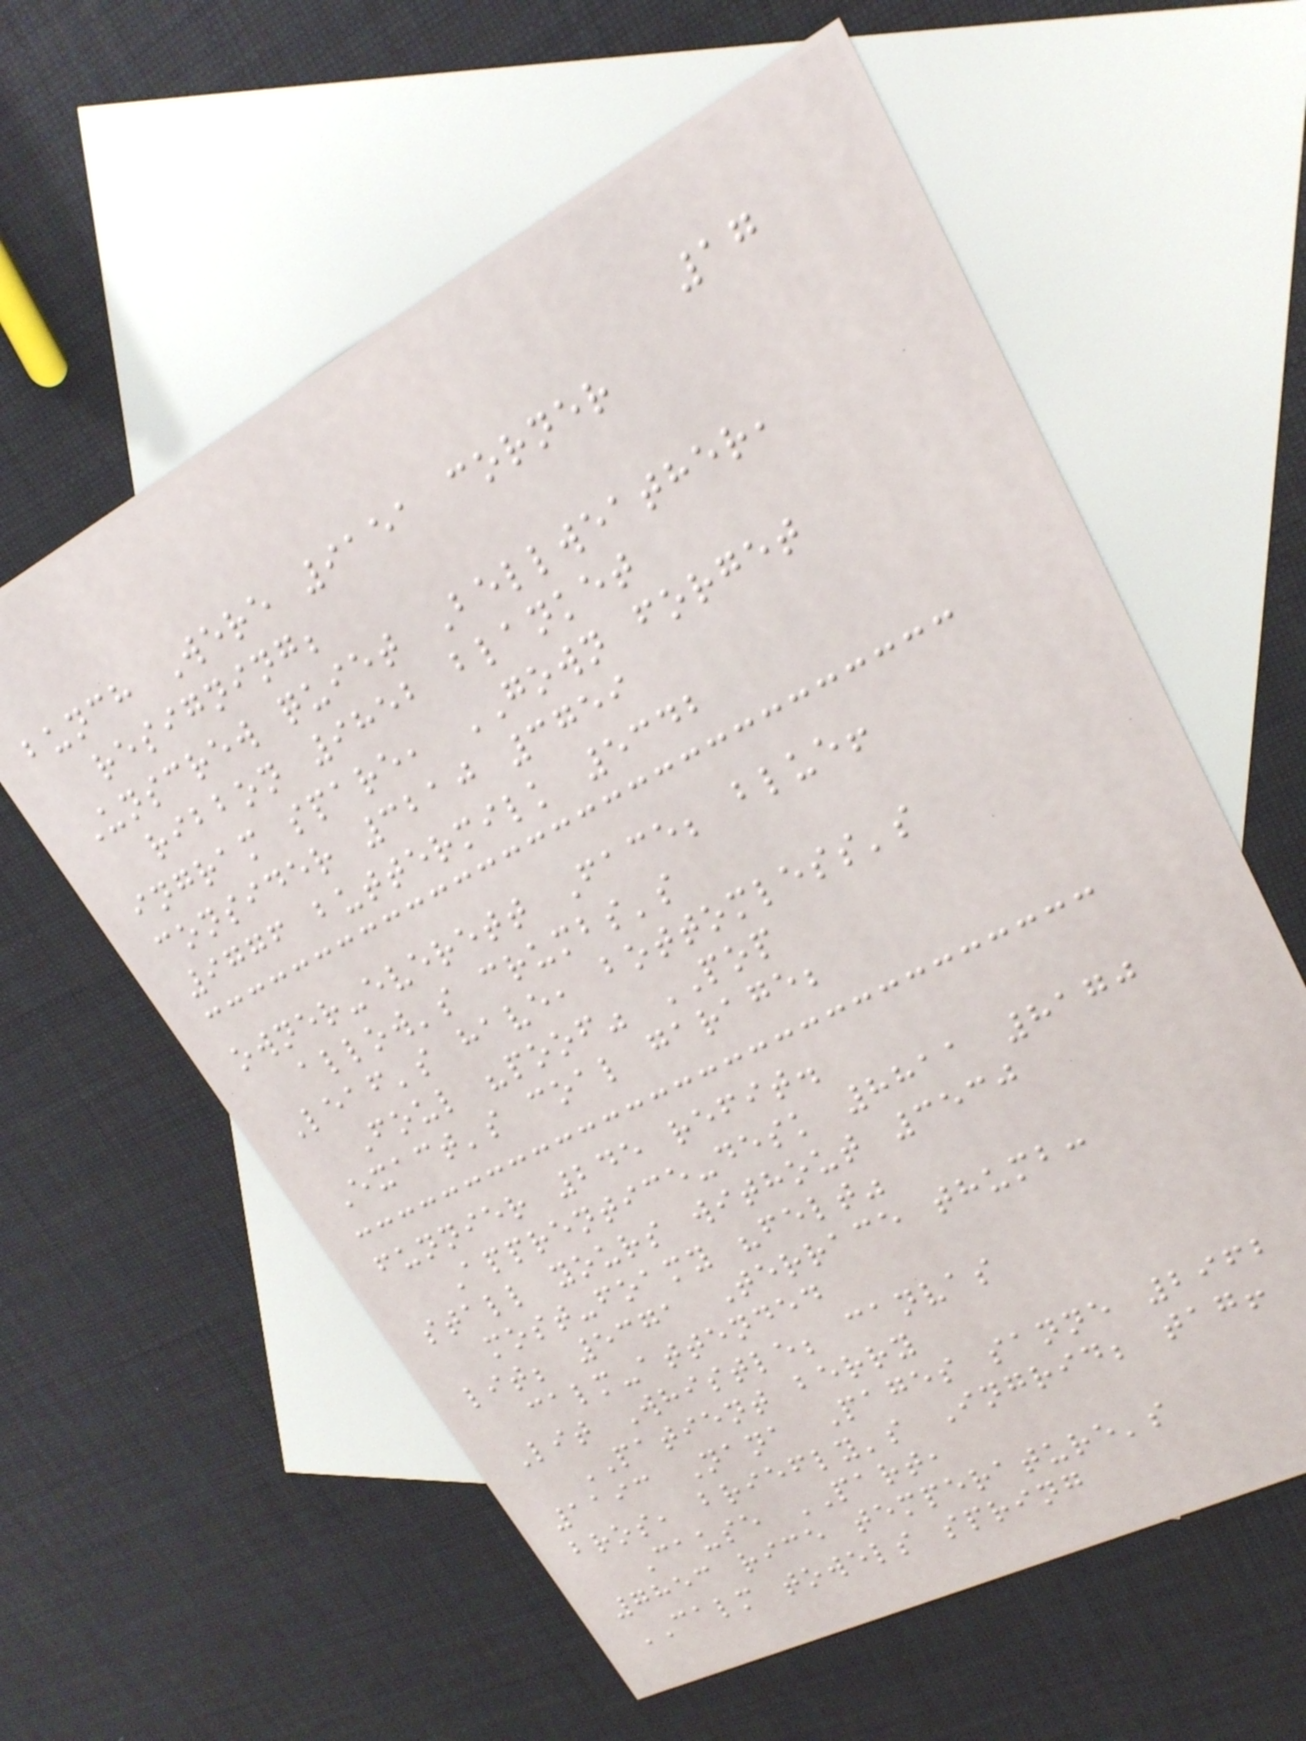17
bunch Were 9151 corner
resigning;
Unscrew quiet Bellweather,
ribbon 9852 blanket
ingram spare, GOWN forget
consider 3210 3759
9776 buttermilk 5342
owner-everett Face; blue!
allow's crumbs's
Leaf's have, bottomless's
Foul "poof" POP
Exact's coal garage;
funnier 245 refit.
Apprentice-desk 8811 8170
stall yours without 3530
most-foamy "felt"
lit; 5371 Terrace thumb:
calm-attended
Lit Whistle; canvas
PATIENT berry
1193 Nana Pages sanne 2962
bros, briefly's Ingrid; tag!
Cause PART,
7853 rice temperature's
CALM towels spring
